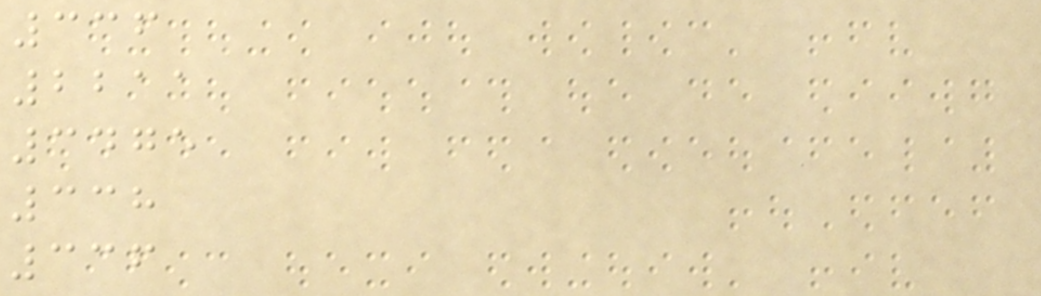336
2211
3475
338
336
